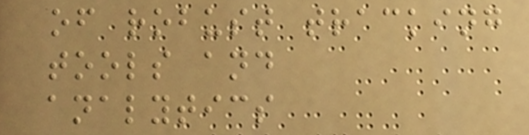of robust tracking
tools and
analytics
